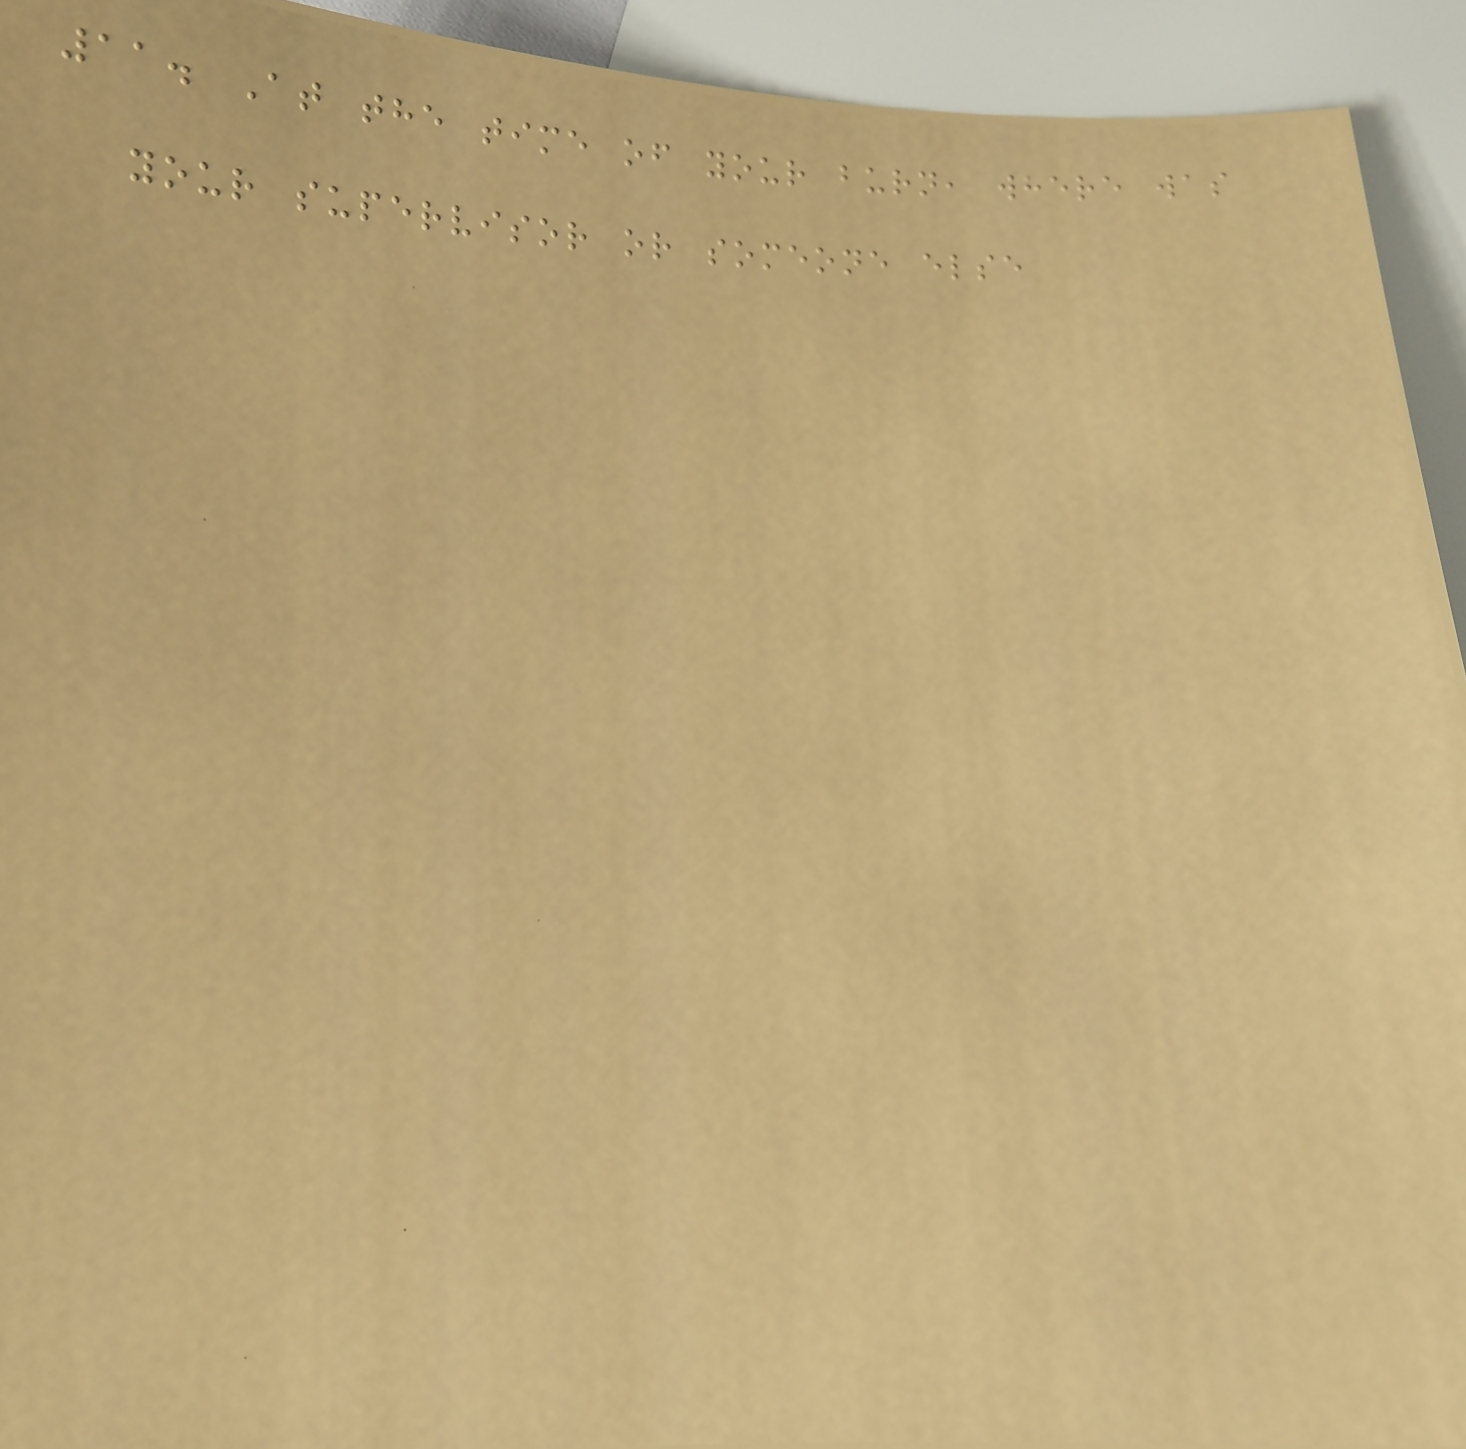11. At the time of your burn, where was
your supervisor or someone else
